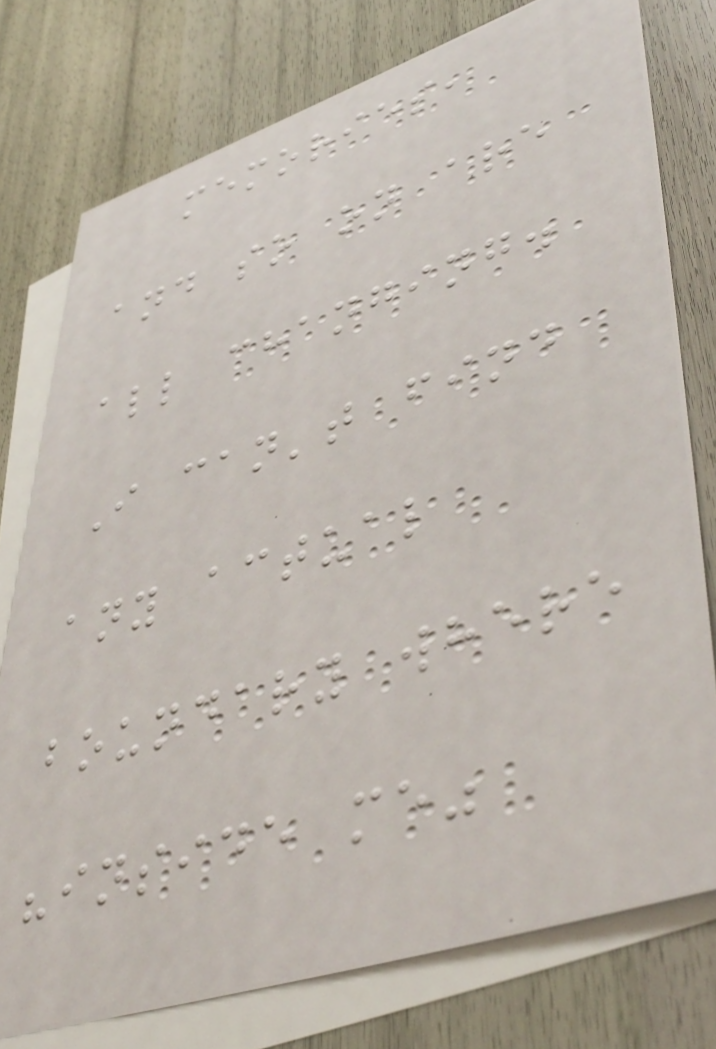memories,
and so on are
all changing.
I can't find
any actual
boundary where
"inside me"
